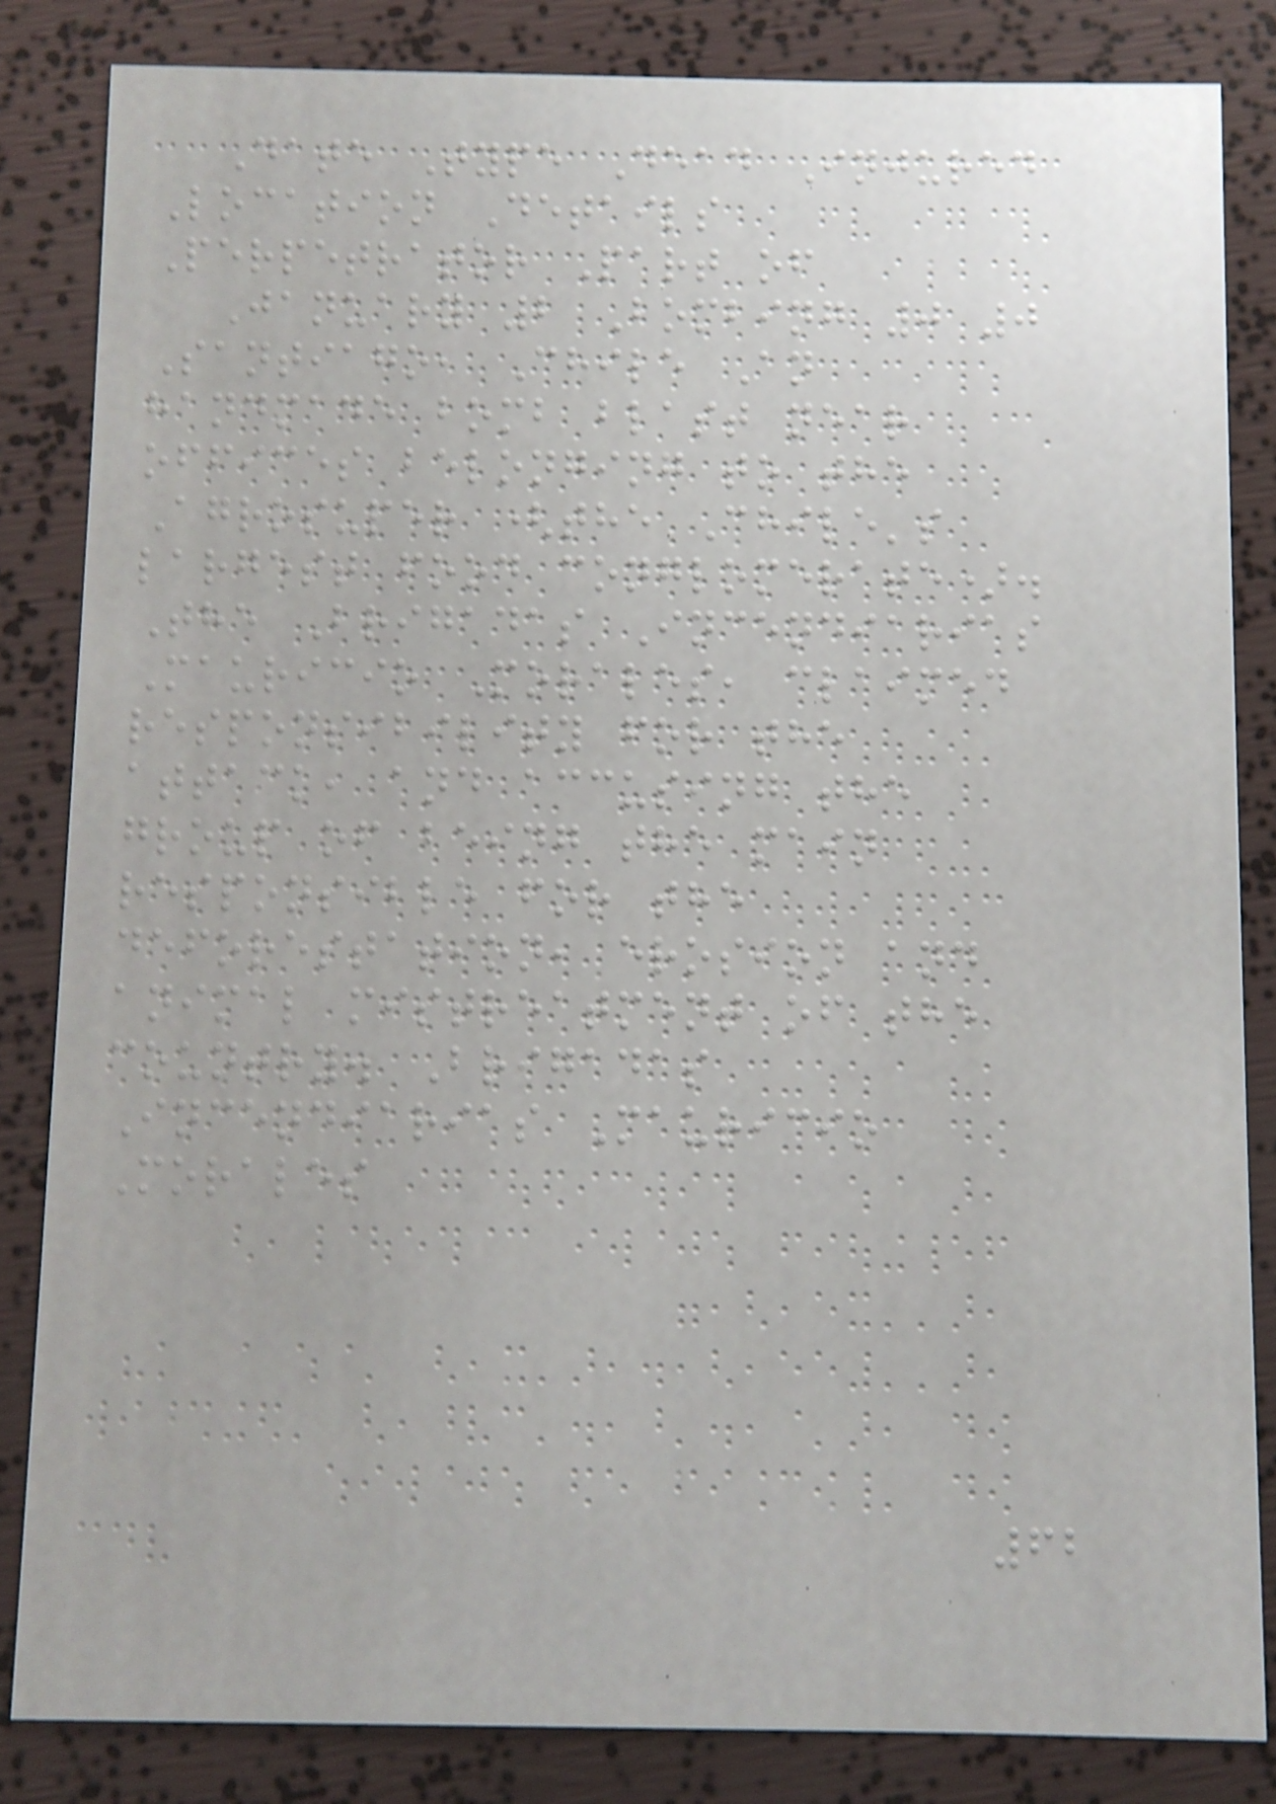Date Type Dead Injured
Location Details
Perpetrator Part of
January 2 Bombing 0 0
Santiago, Chile An
handmade bomb blast near
offices belonging to the
Agrosuper (the Chile's
largest food conglomerate).
The Brigadas Incendiarias
Mauricio Morales, claimed
responsibility for the
attack, and accusing the
group of being the main
responsible for the
deforestation, erosion and
animal mistreatment of the
country. Brigadas
Incendiarias Mauricio
Morales
62
